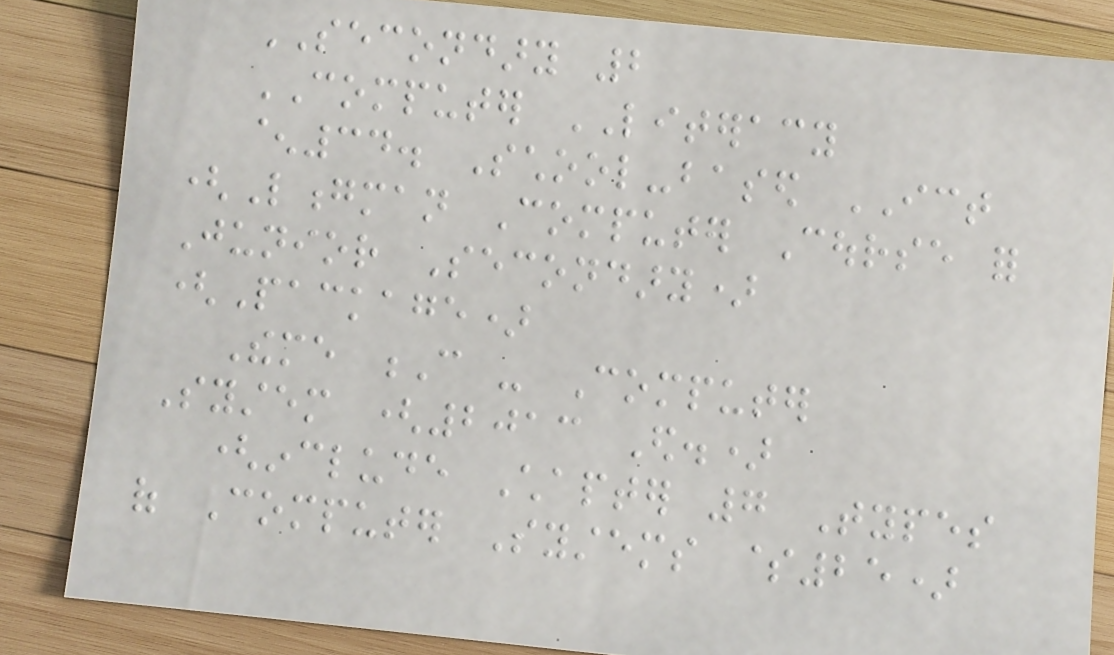SECONDARY 2
COMPUTER LITERACY
^34. School-based ICT
(Longman Computer Course for
Junior Secondary)
(Package)
Theme C - Computer
System (2013 Ed.)
(include Chapter 7 Types
of Computer Systems $25)
